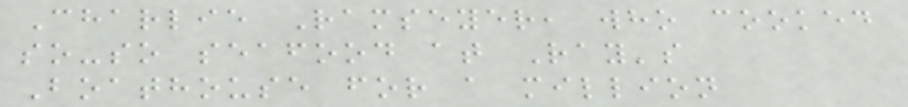Charlie Ramseyer, who cooked
so-so seafood at Ray's
Boathouse for a million
